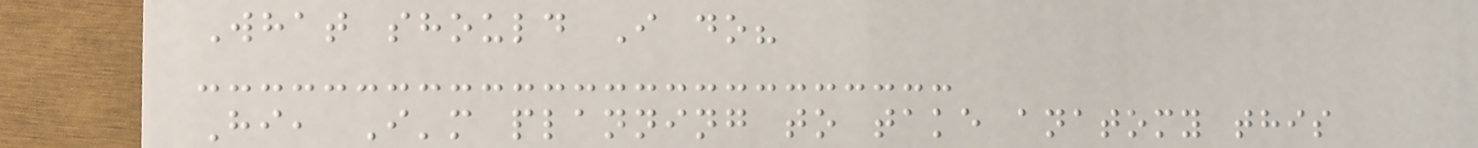What should I do?
Hi, I'm planning to take anatomy this
